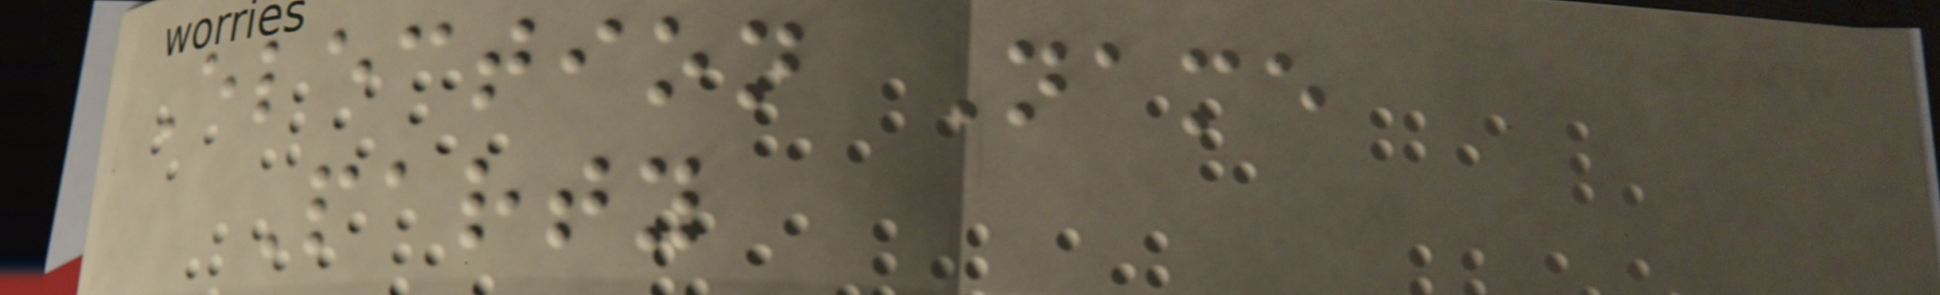Election Name
Party
